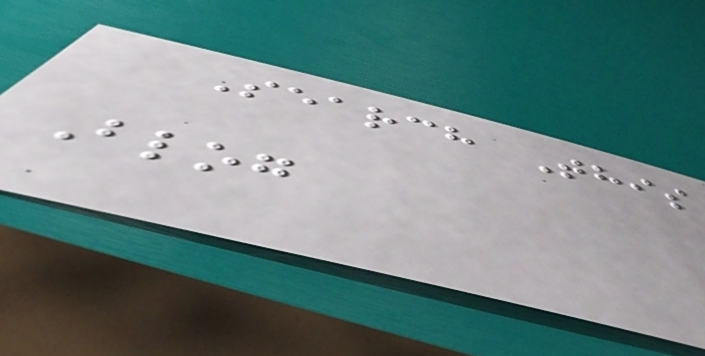Search This
Blog
